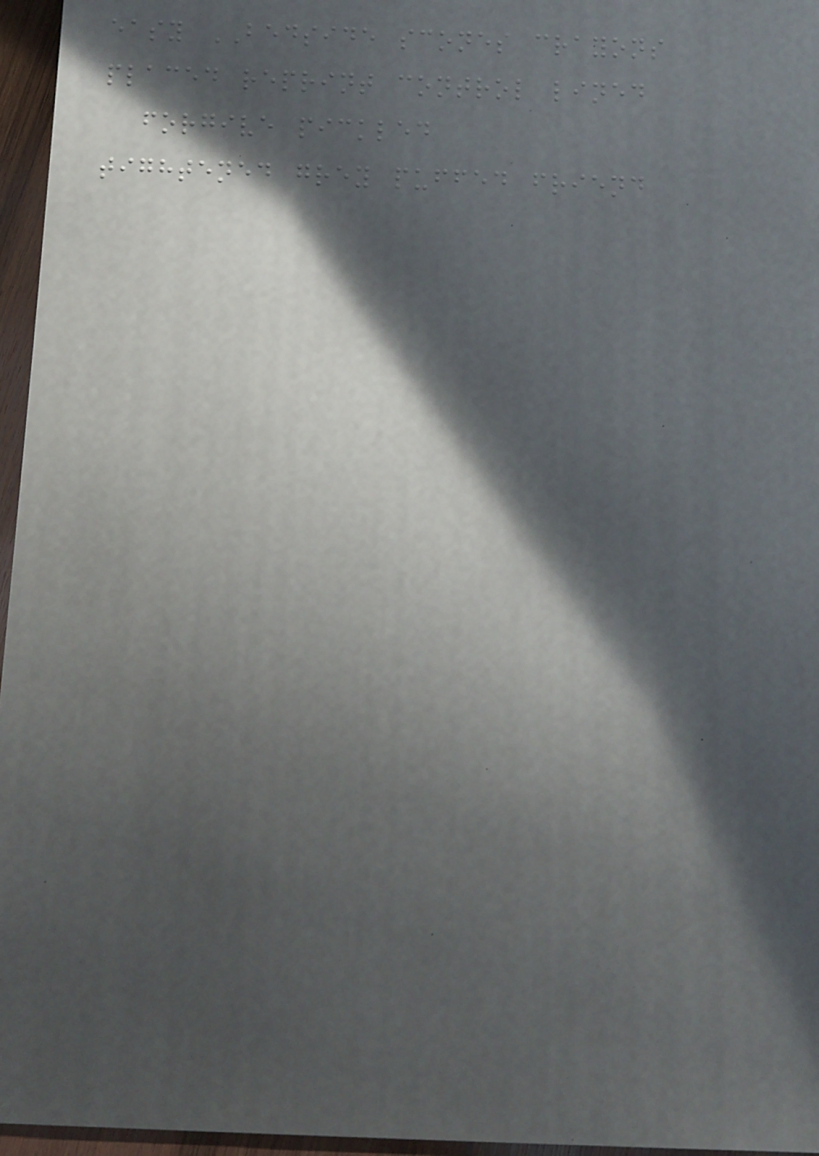easy BEDSIDE scones crayons
placed reprint control lined
forgive pickled
tightened grey puffed friend
